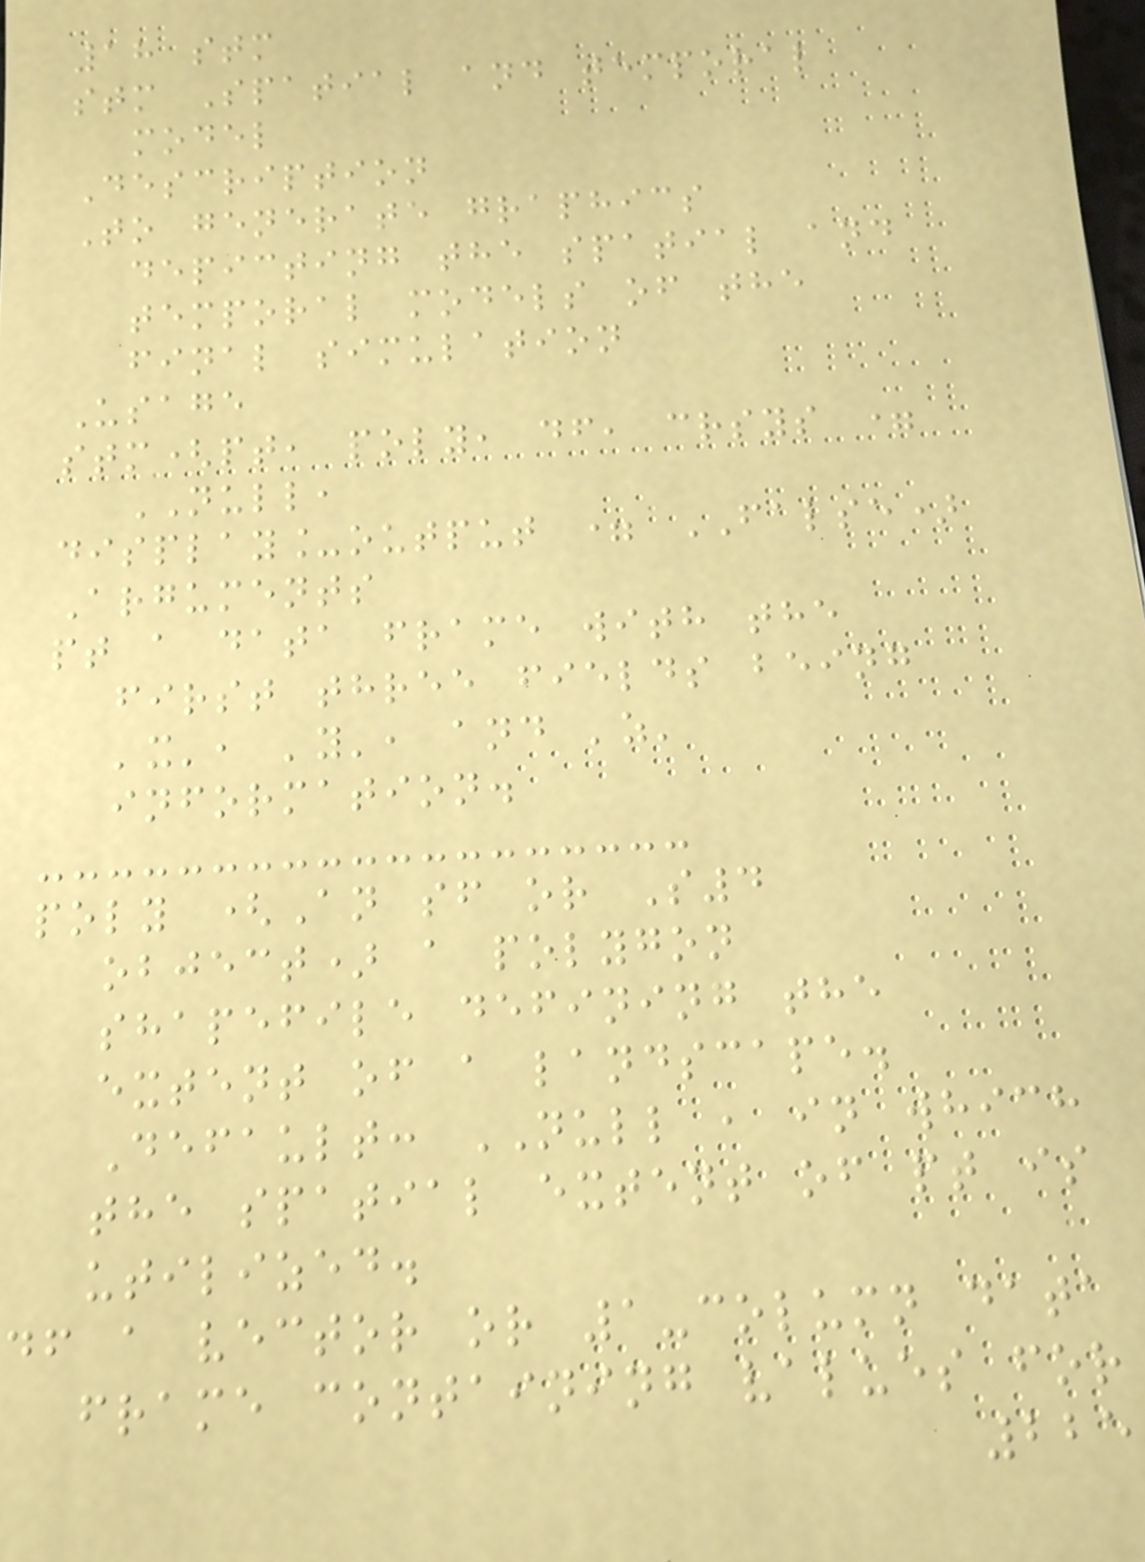18 stm
stm Spatial and temporal
model
Description
To generate graphics
depicting the spatial and
temporal models of the
final simulation
Usage
stm(pt, poly, df, crsys =
NULL,
display_output = FALSE)
Arguments
pt a data frame with the
first three fields being
'x', 'y', and 'z'
information.
poly (An sf or S4
object) a polygon
shapefile defining the
extent of a landscape.
Default: NULL , in which
the spatial extent of pt is
utilized.
df a vector or 1-column data
frame containing values for
225
